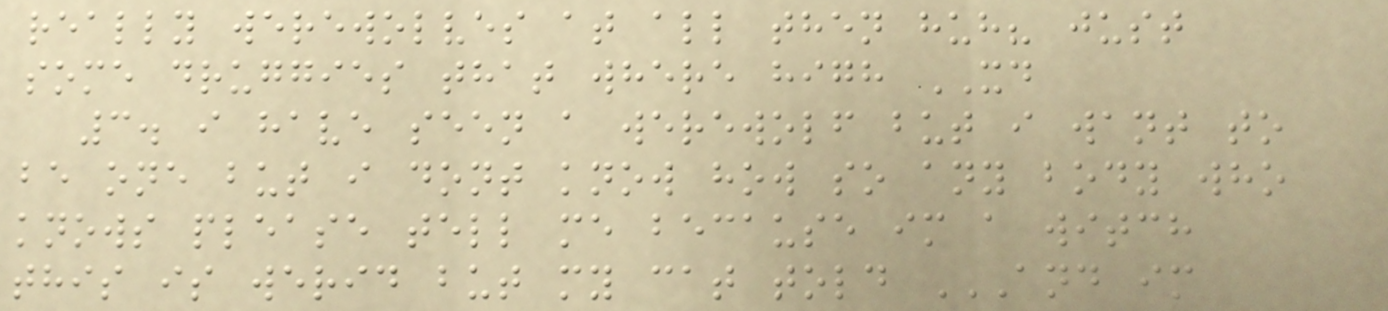really werewolves at all then huh? just
some druggies that where high XD
3. i have seen a werewolf but i want to
be one but i dont know how so any body who
knows please tell me because im a witch
this is werid but my cat told AND IM
